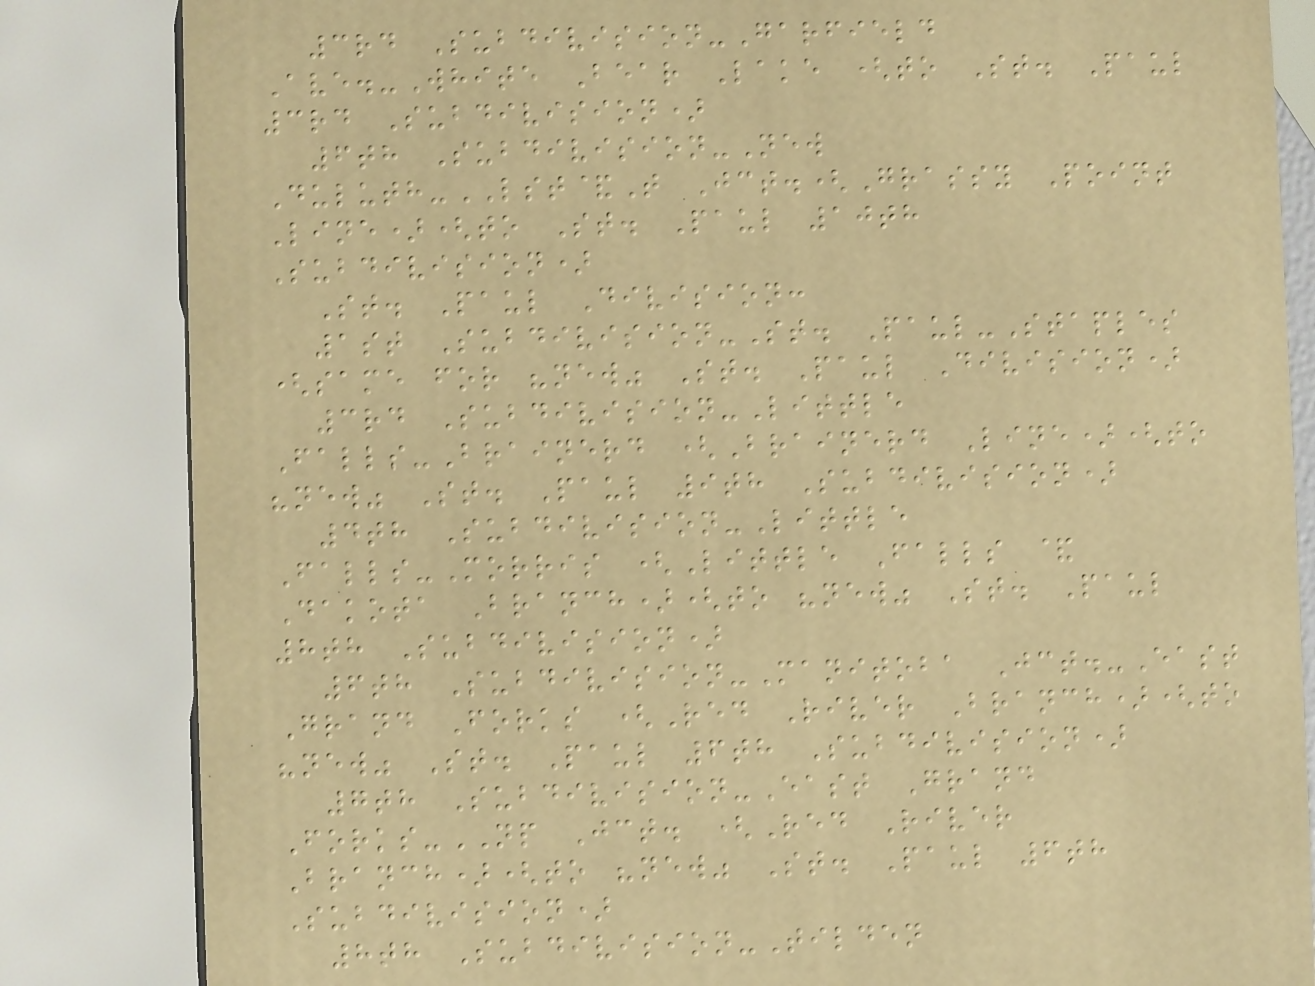3rd Subdivision-Garfield
Ave.-White Bear Lake (to St. Paul
3rd Subdivision)
6th Subdivision-New
Duluth-LST&T Jct.(Grassy Point
Line)(to St. Paul 10th
Subdivision)
St. Paul Division:
1st Subdivision-St. Paul-Staples
(same for "new" St. Paul Division)
3rd Subdivision-Little
Falls-Brainerd (Brainerd Line)(to
"new" St. Paul 9th Subdivision)
4th Subdivision-Little
Falls-Morris (Little Falls &
Dakota Branch)(to "new" St. Paul
8th Subdivision)
6th Subdivision-Manitoba Jct.-East
Grand Forks (Red River Branch)(to
"new" St. Paul 6th Subdivision)
7th Subdivision-East Grand
Forks-NP Jct. (Red River
Branch)(to "new" St. Paul 6th
Subdivision)
8th Subdivision-Tilden
